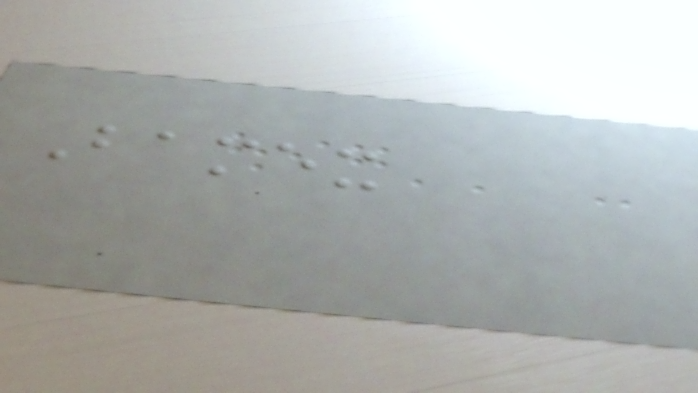Bamex
